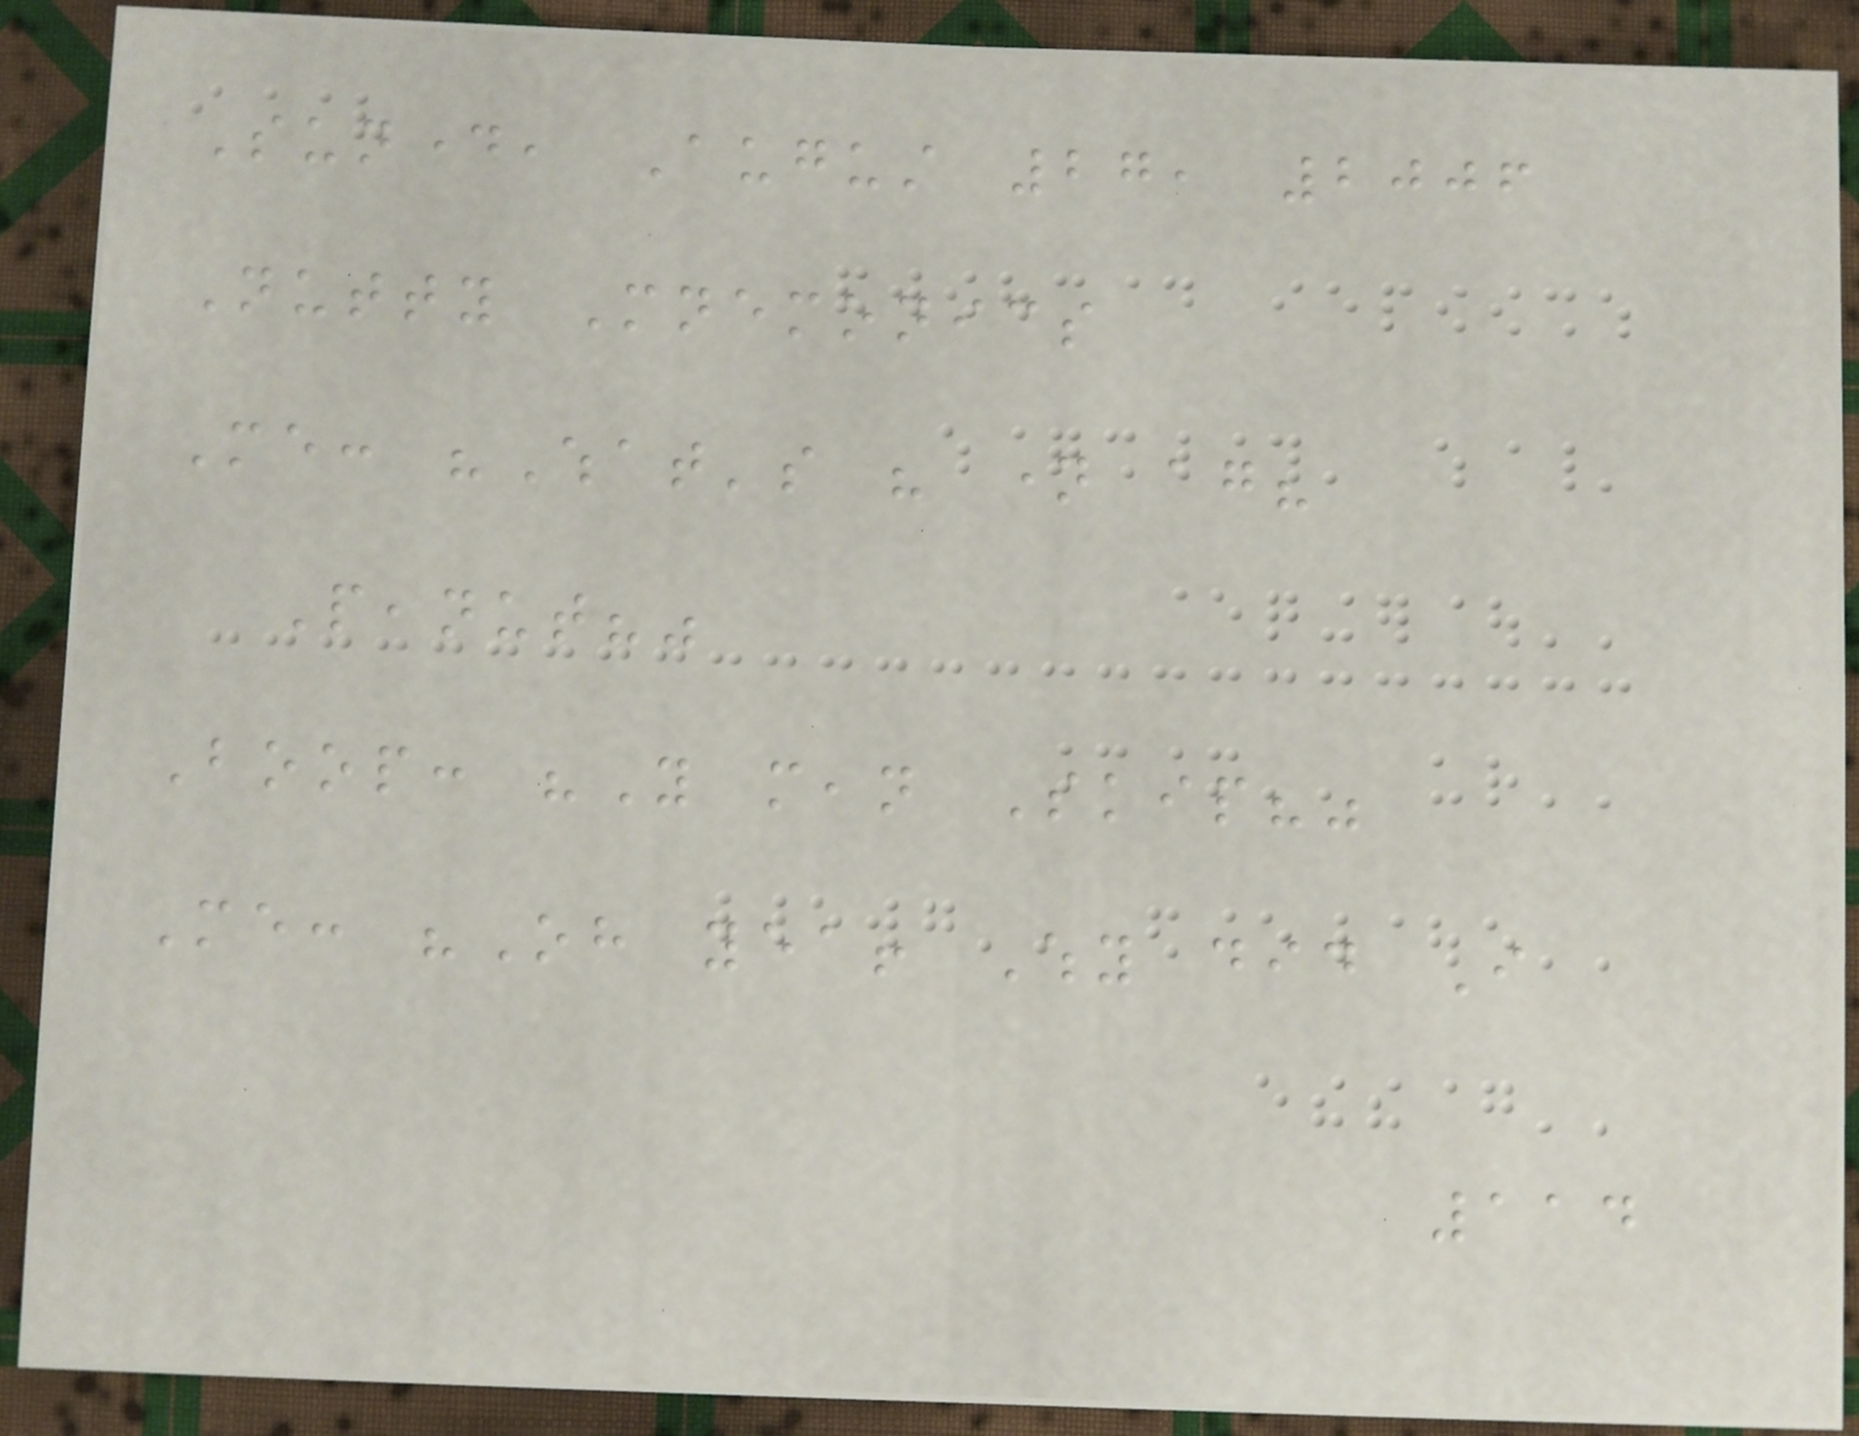Sunday, August 27, 2006
Nutty Mnemonics
Me: "What's his name again?
Peanut?"
Boop: "You mean Skip?"
Me: "Oh yea! Why did I
114
